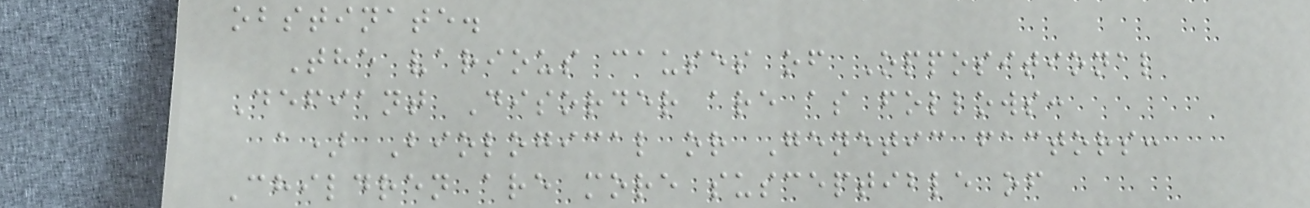obstinate.
The various causes of Oppositional
Defiant Disorder are as follows:
a) Biological or Genetic factors:
Children are more susceptible of
